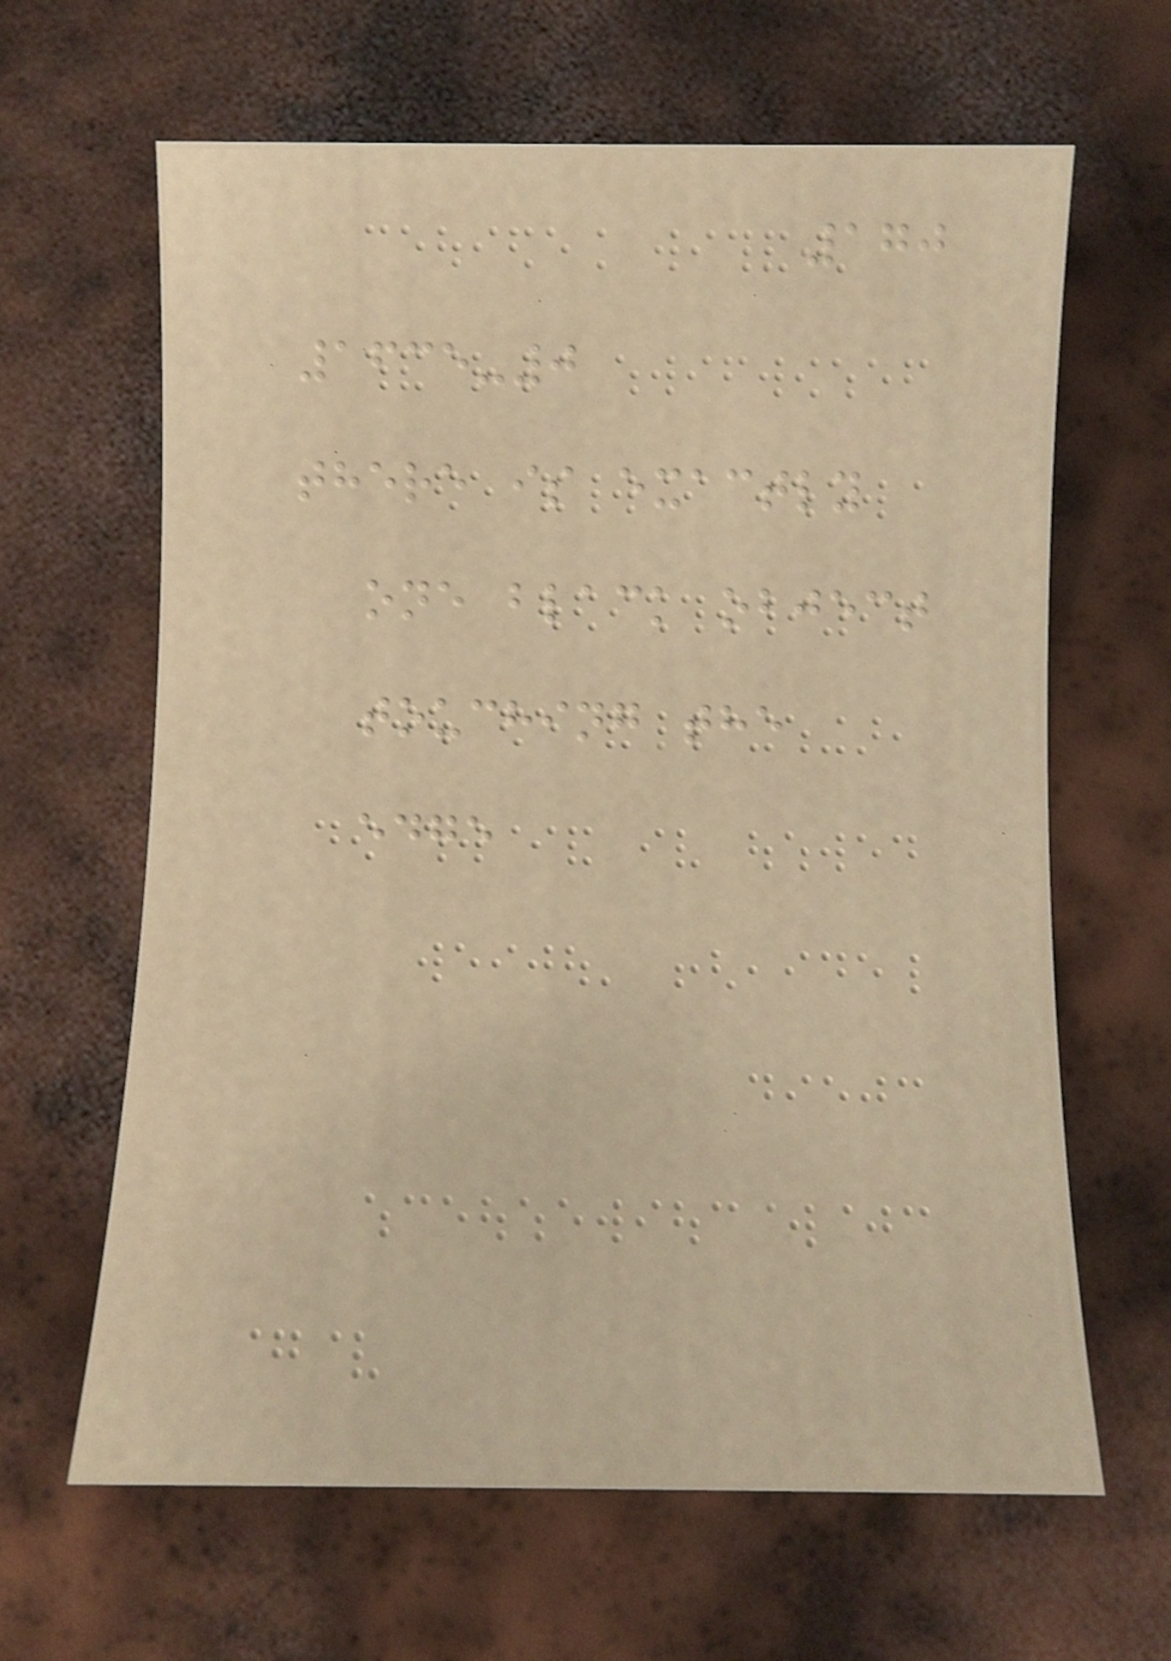170
1635-0
there is exactly
one black object
touching the
edge
